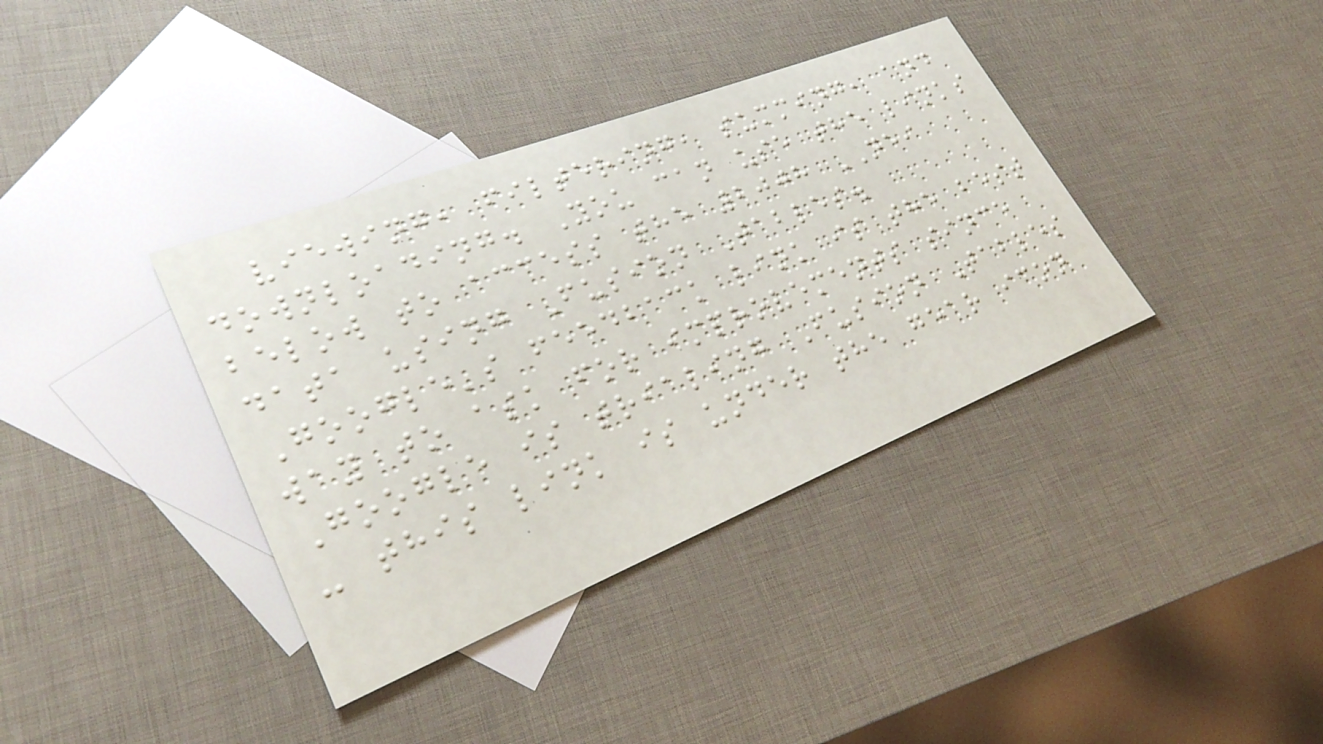viewing, filtering, summing, and
downloading. You can use the links
below to access the 2008 NEI
data using Fusion Tables.
Google's feedback link is the best
way to ask for improvements since
Google is trialing Fusion Tables
- this link is under the gear icon
